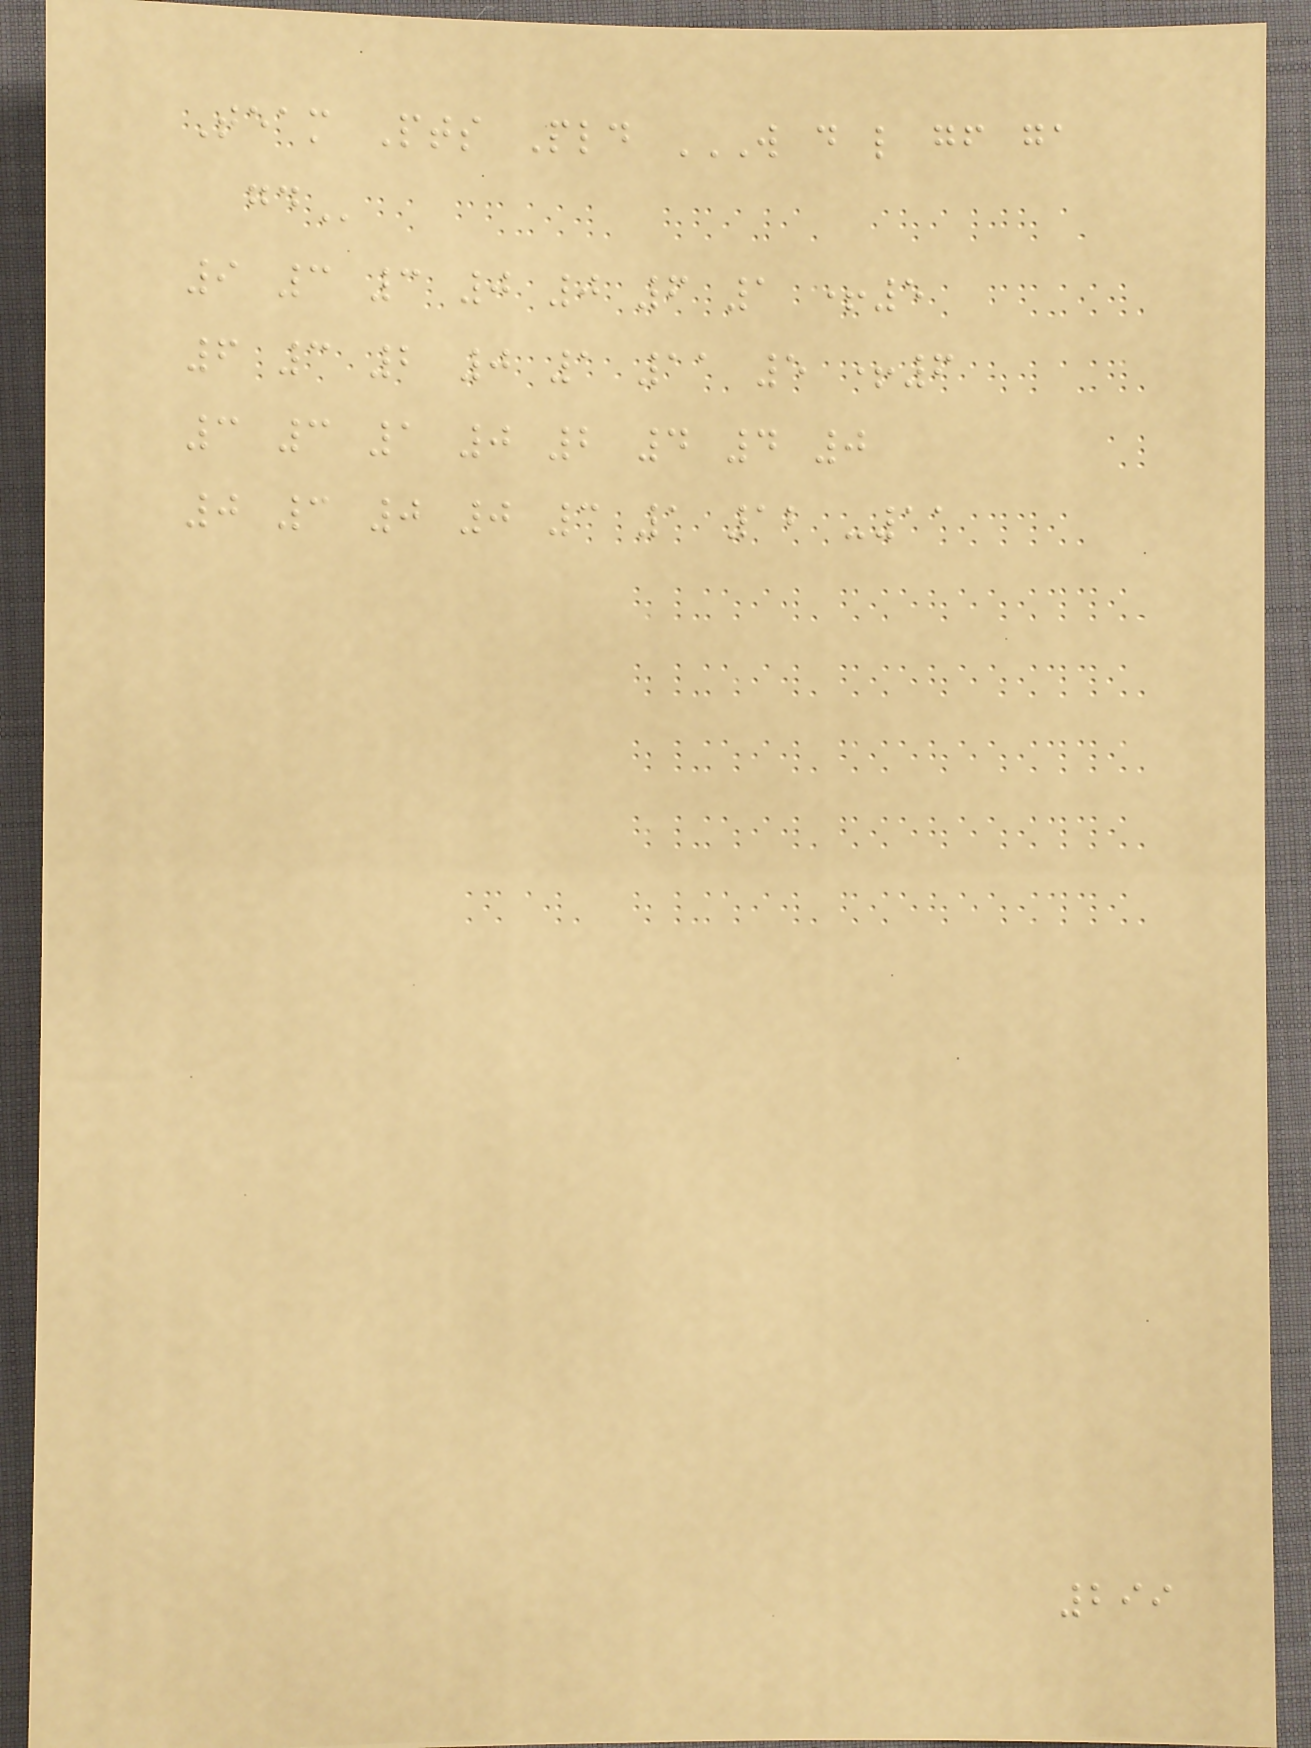Team Pts Pld W D L GF GA
GD
9 3 3 0 0 6 1 +5
6 3 2 0 1 11 5 +6
3 3 1 0 2 4 4 0
0 3 0 0 3 1 12 -11
299
